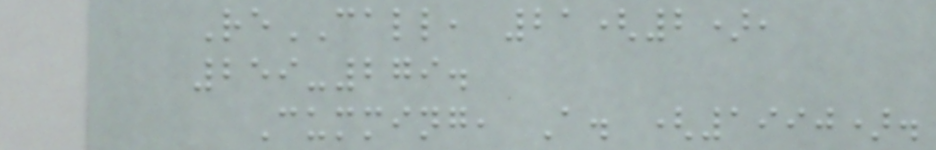ReCALL, 21(2),
259-279.
Cumming, A. (1990).
